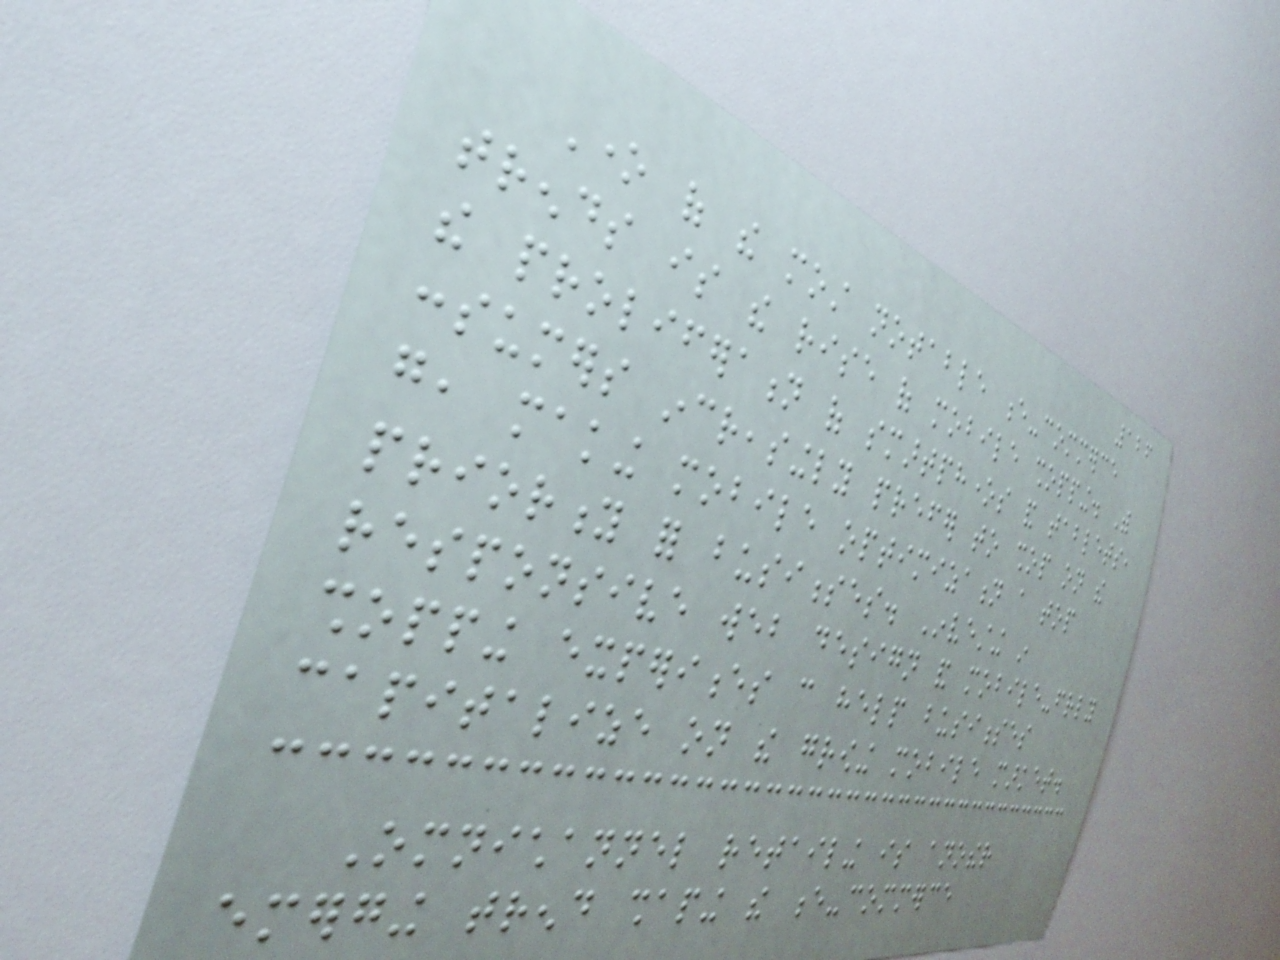126
One of the most notable e-commerce
trends is the rise of mobile shopping. With
the proliferation of smartphones and tablets,
consumers increasingly prefer to shop on the
go, making mobile optimization a top
priority for businesses. Investing in
responsive web design and mobile-friendly
shopping experiences can help businesses
capitalize on the growing mobile market.
Omnichannel retailing is another
emerging trend shaping the e-commerce
